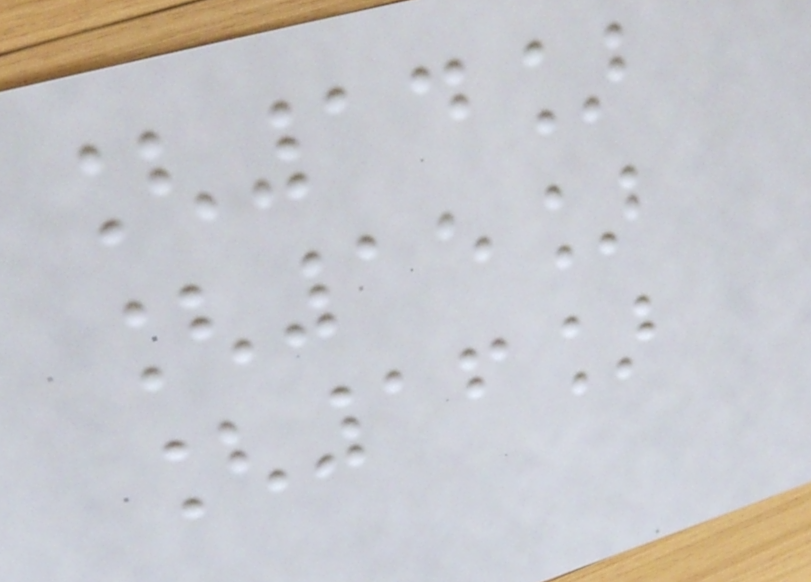[14]
[15]
[16]
